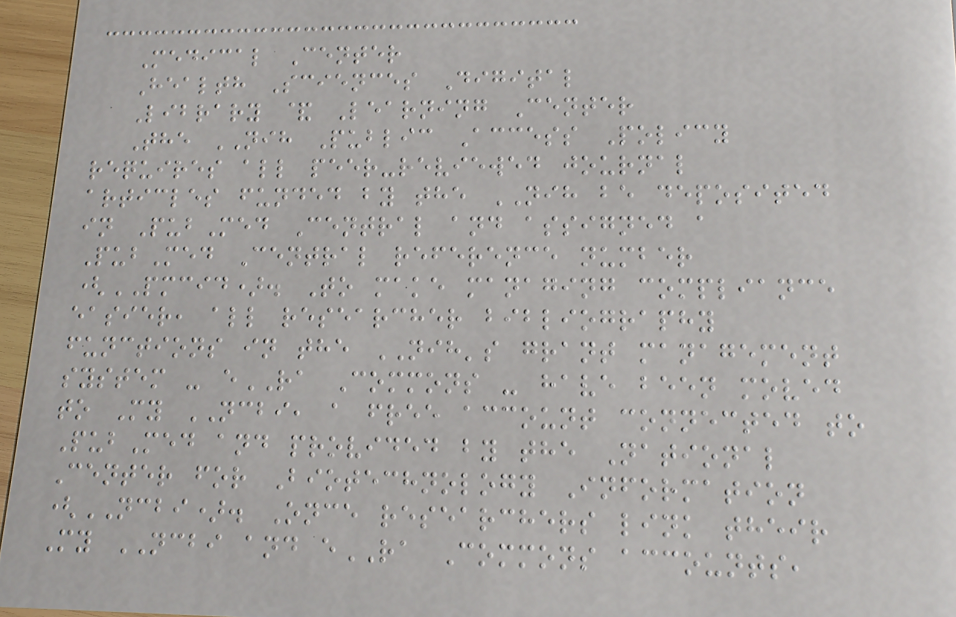Medical Center
Health Sciences Digital
Library & Learning Center
The NIH Public Access Policy
requires all peer-reviewed journal
articles funded by the NIH be deposited
in PubMed Central and assigned a
PubMed Central reference number
(PMCID). To make managing compliance
easier, all researcher bibliography
functions in the NIH's grant management
system - eRA Commons - have been moved
to My NCBI, a free account connected to
PubMed and provided by the National
Center for Biotechnology Information
(NCBI). Once researchers link their
My NCBI and eRA Commons accounts,
